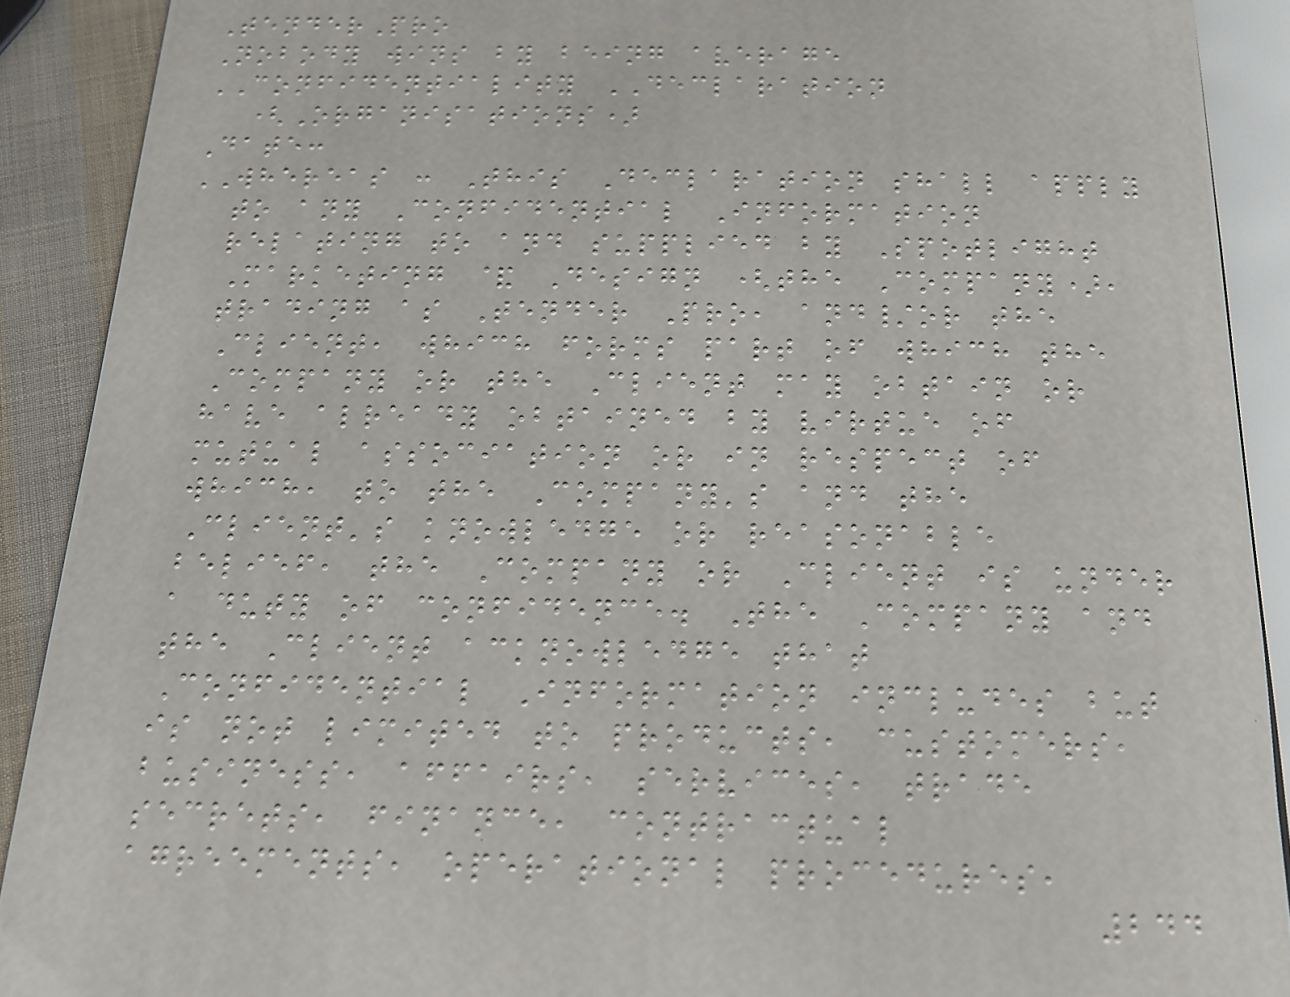TenderPro
Nobody wins by being average
CONFIDENTIALITY DECLARATION
(Organisations)
Date:
WHEREAS : This Declaration shall apply
to any Confidential Information
relating to and supplied by Spotlight
Marketing & Design (the Company),
trading as Tender Pro, and/or the
Client, which forms part of which the
Company or the Client may obtain or
have already obtained by virtue of
mutual association or in respect of
which, to the Company's and the
Client's knowledge or reasonable
belief, the Company or Client is under
a duty of confidence. The Company and
the Client acknowledge that
Confidential Information includes but
is not limited to products, customers,
business, affairs, services, trade
secrets, finance, contractual
agreements, operational procedures,
244
